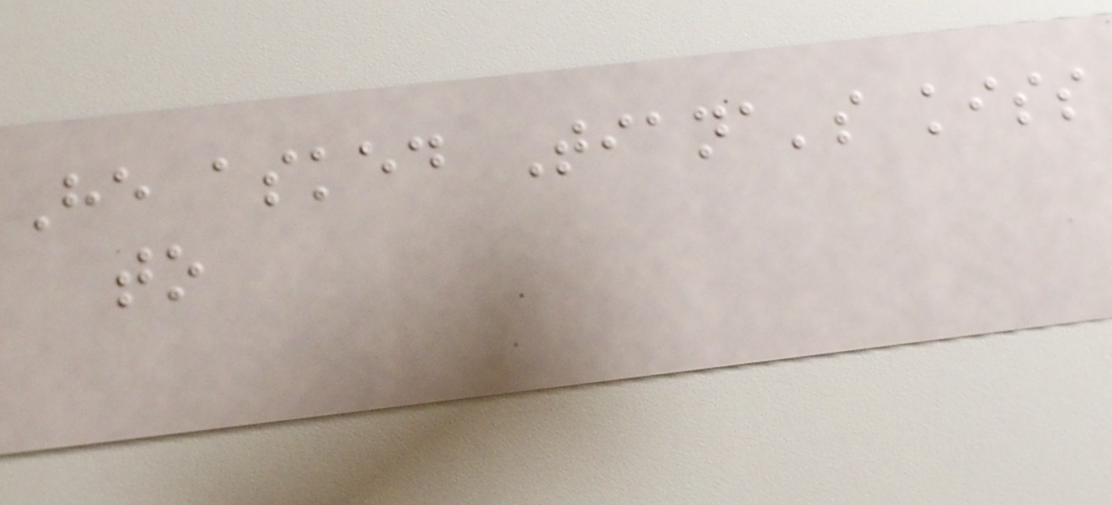He asked Tiana's kiss
to
